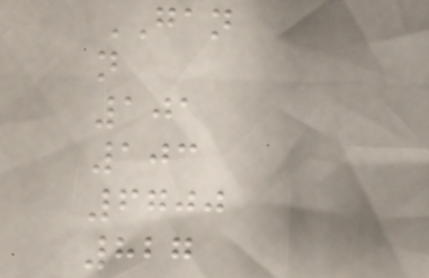GAN
n
101
103
6700
827
